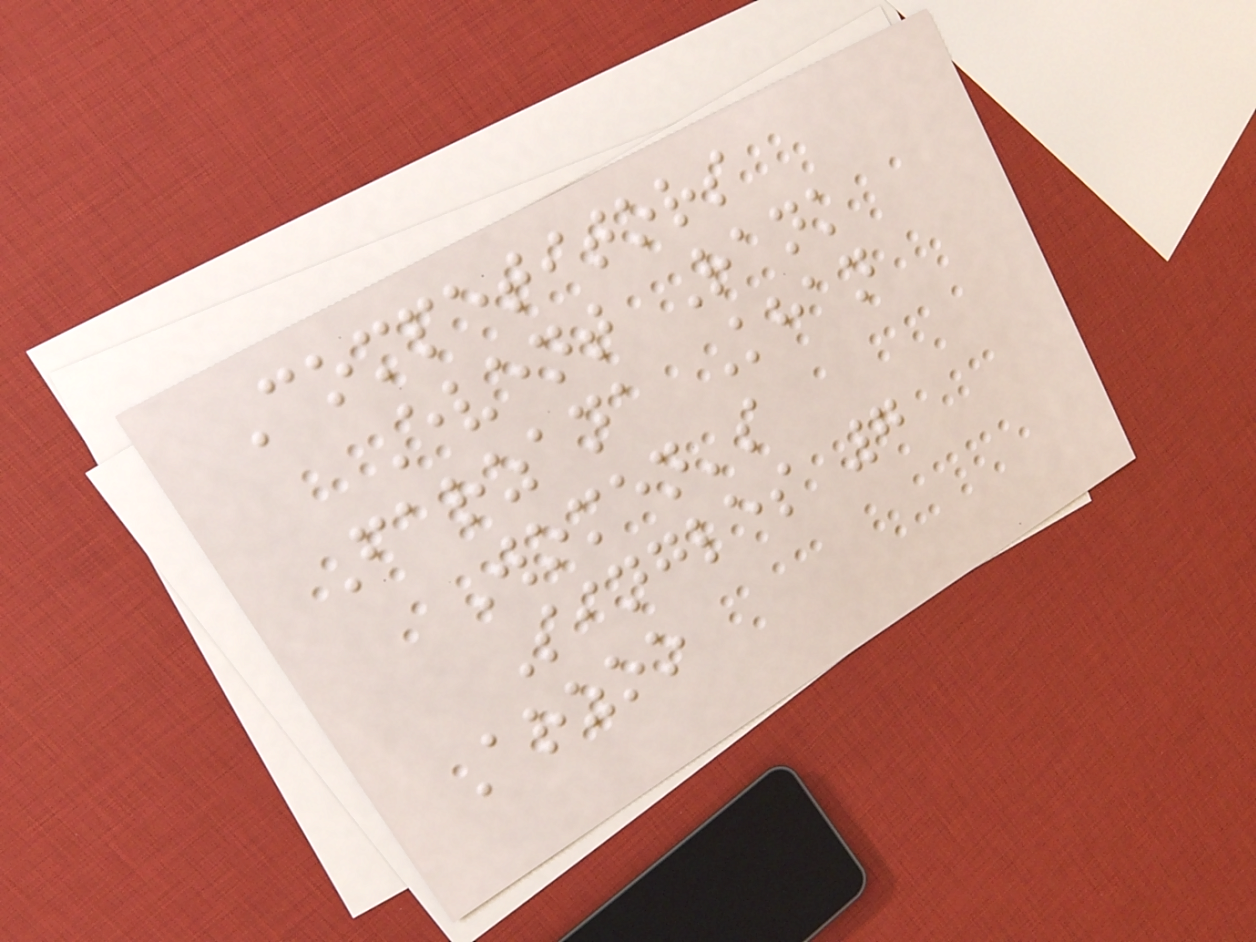Competitors
Event Rank
Farzana Khan
Women's
Singles 7
Arzoo
